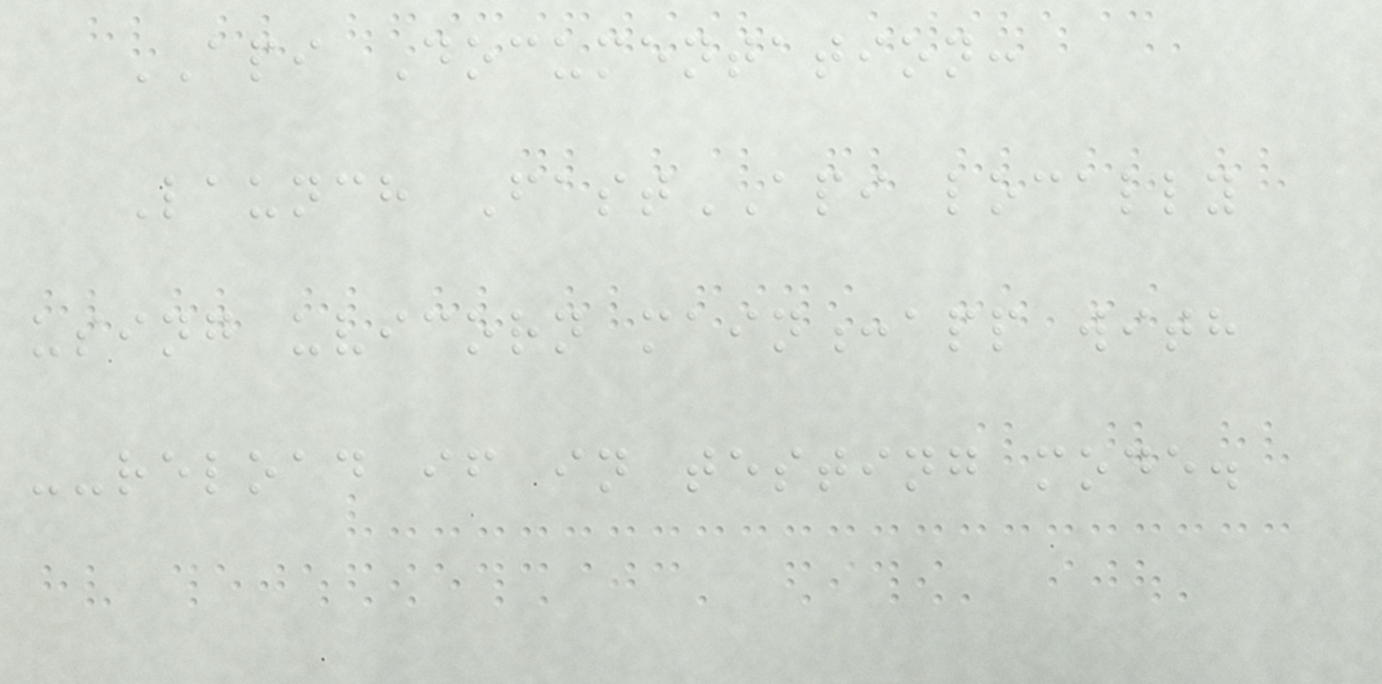API Documentation:
Launch FastAPI locally
using uvicorn main:app with
--reload if in testing mode.
